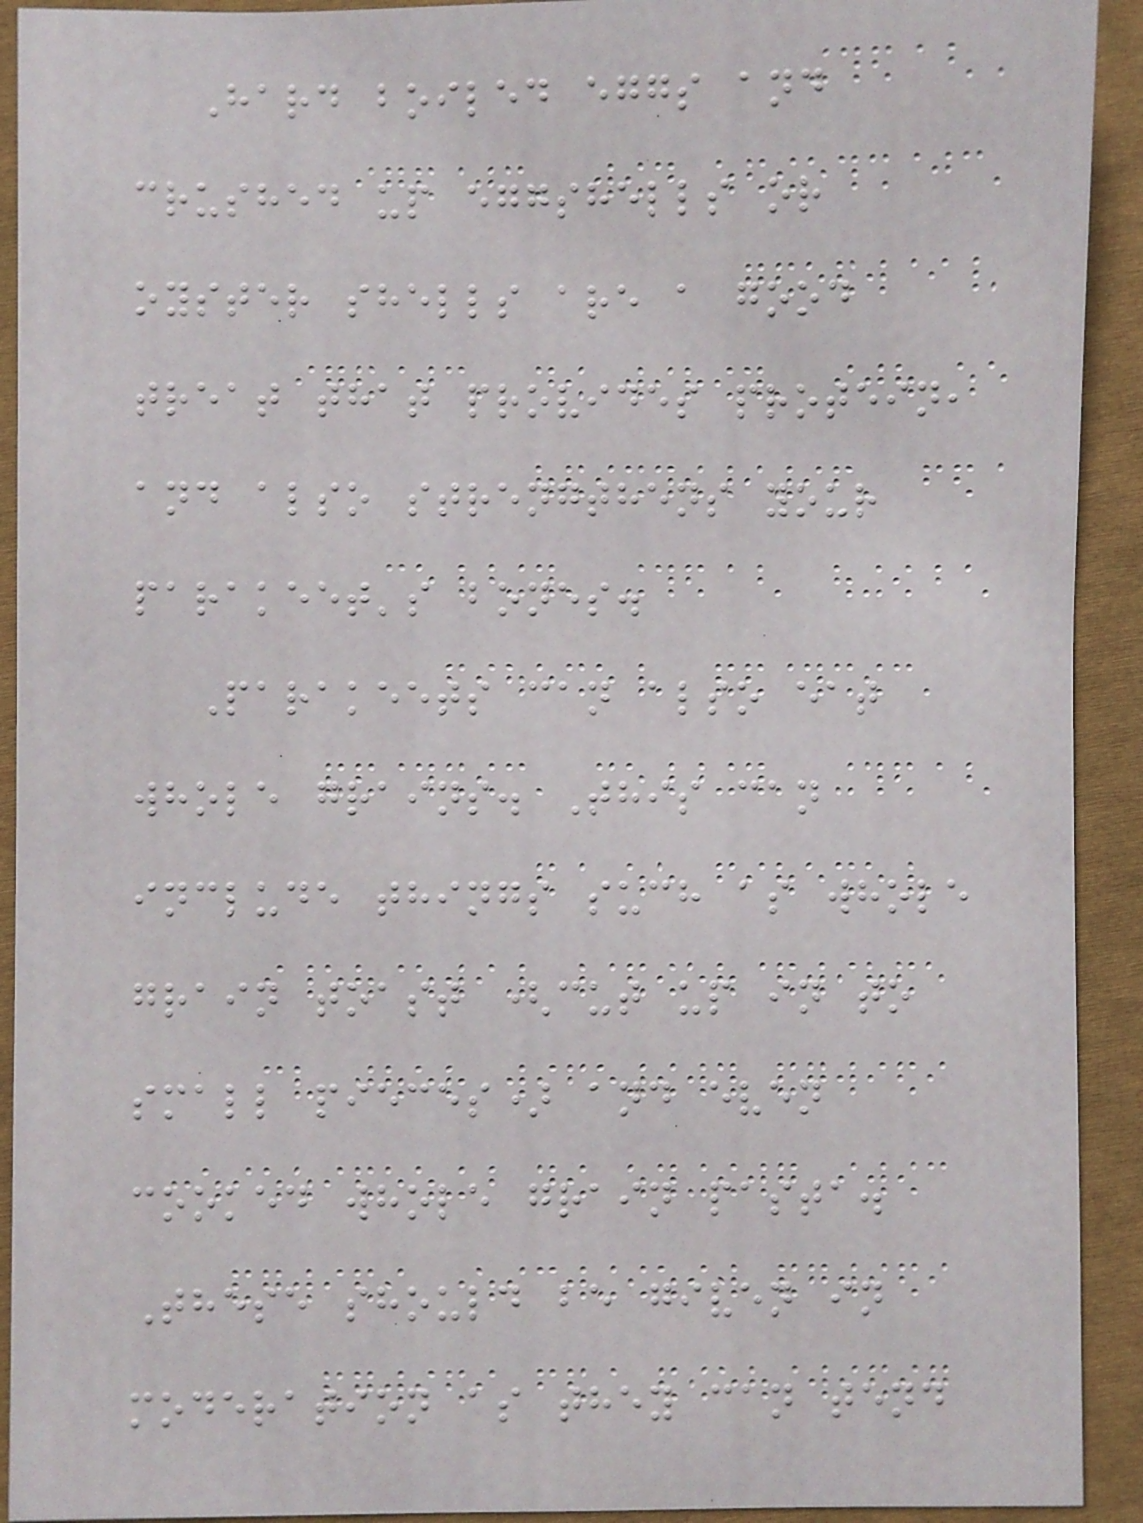Hard boiled eggs and
crushed up eggshells or
oyster shells are a good
treat that provides protein,
and also strengthens your
parakeet's bones.
Parakeets can also eat
whole grains. This can
include things such as whole
grain toast (cut up in to
small pieces) and even
cooked whole grain pasta.
These should be given in
moderation as they can tend
